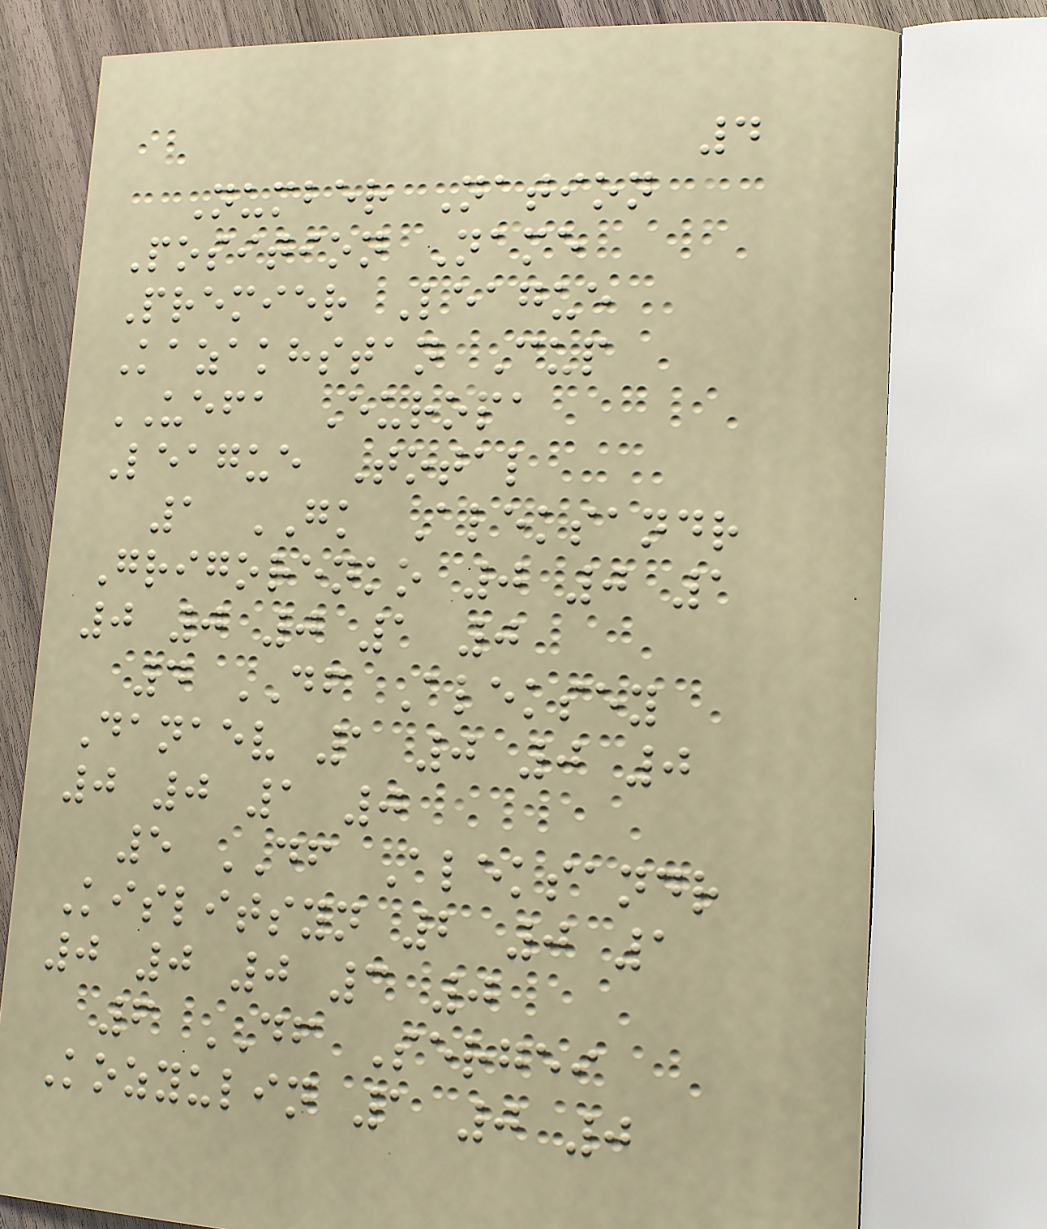4
Number Nation
Position Name
Premier League
Kazakhstan Cup
UEFA Europa
League Total
1 GK Aleksandr
Grigorenko 0 0 1
0 0 0 1 0
4 DF Aleksey
Danaev 1 0 0 0
0 0 1 0
5 DF Aleksandr
Kislitsyn 2 0 1
0 0 0 3 0
6 DF Sergei
Kozyulin 1 0 0
